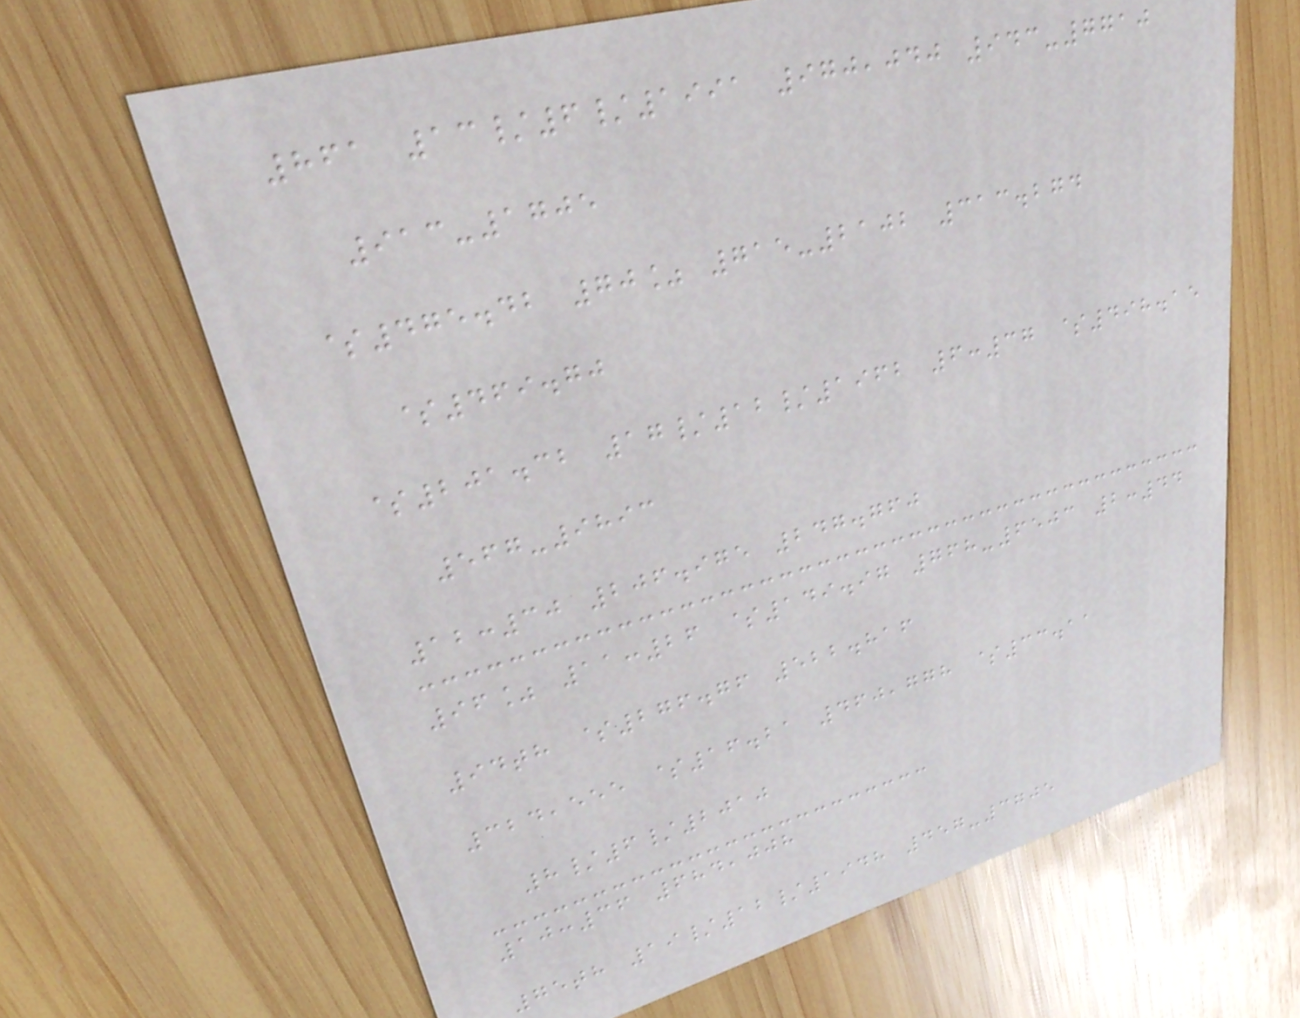861 13/6/1991 970,040 943-7710
913-1705
$475.42 70% 715-2102 313.274
$469.70
$201.32 17/12/1962 6:37 $498.15
567-9893
12:30 206.975 247.760
96% 11:26 $149.97 768-6503 2:44
94th $276.76 522.816
324,555 $16.21 460,778 $33.11
8/6/2010
10:36 684,008
75th 19/12/1948 457-3705
